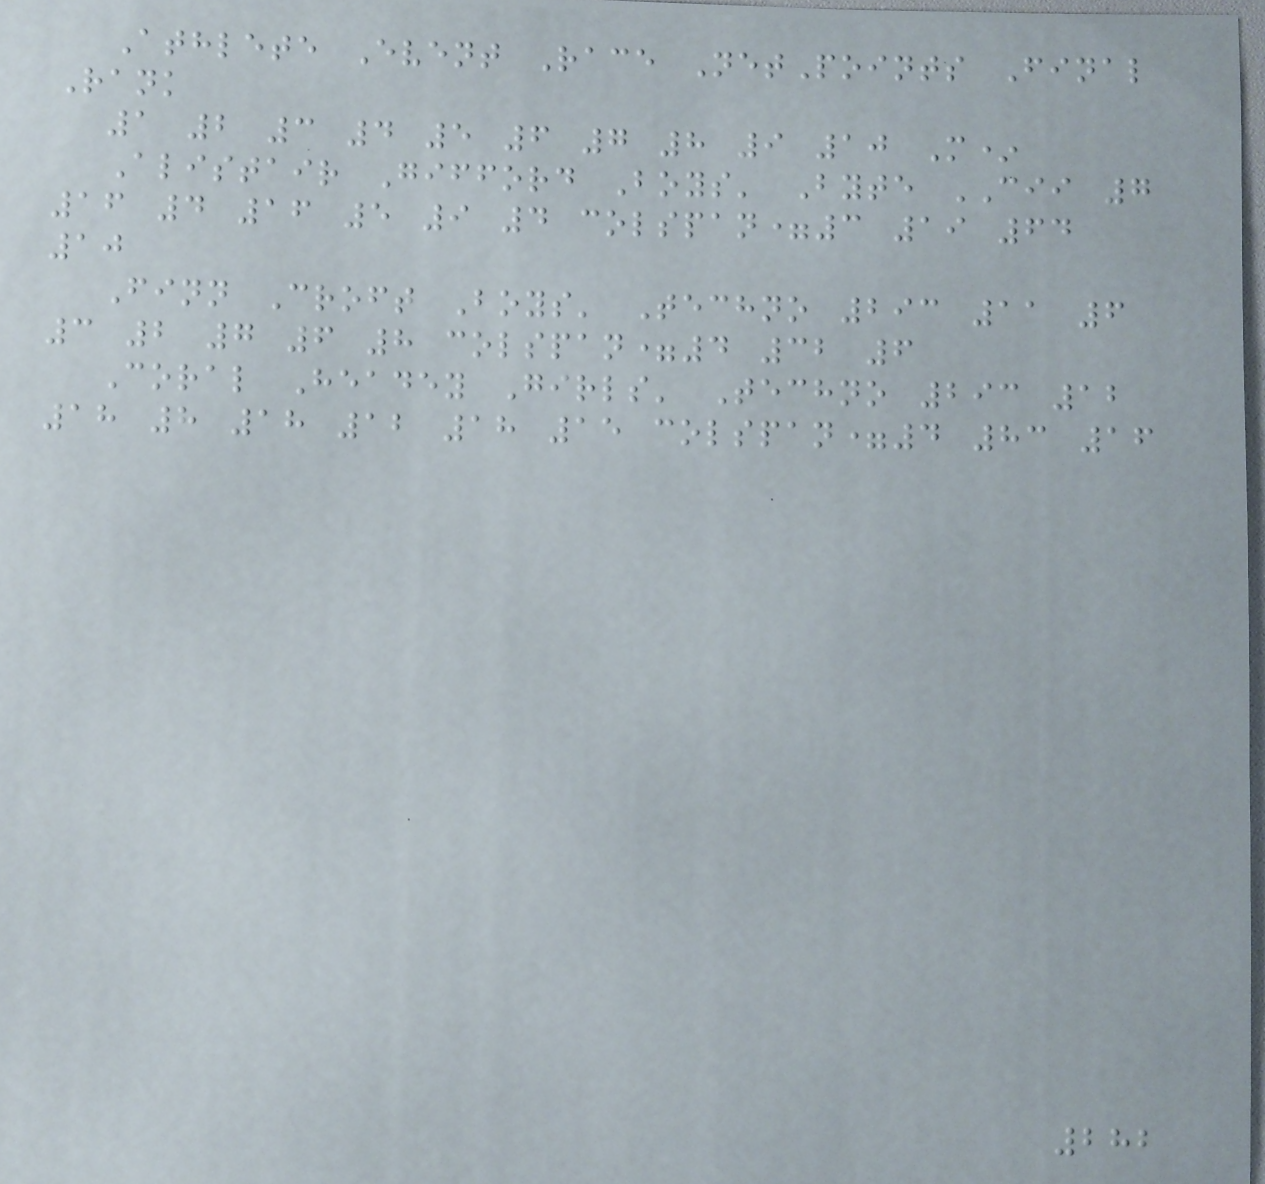Athlete Event Race NetPoints Final
Rank
1 2 3 4 5 6 7 8 9 10 M*
Alistair Gifford Boys' Byte CII 7
16 4 16 5 9 4 colspan=3 19 64
10
Finn Croft Boys' Techno 293 11 6
3 2 7 6 8 colspan=4 32 6
Coral Headey Girls' Techno 293 12
18 8 18 12 18 15 colspan=4 83 16
282
